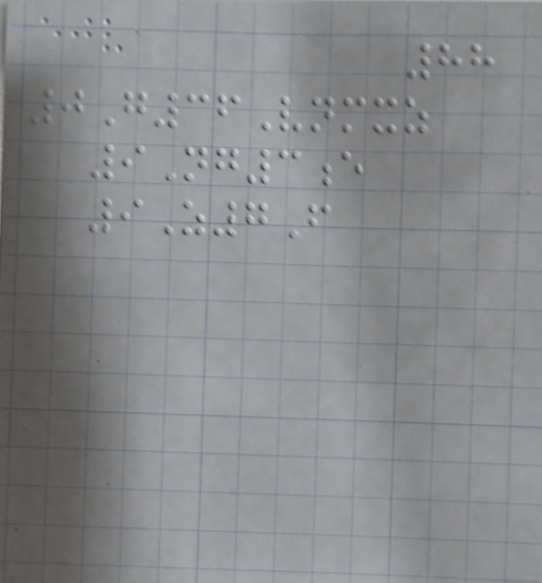88
0G36Vnmxz
9Ng3e
9Z7F
